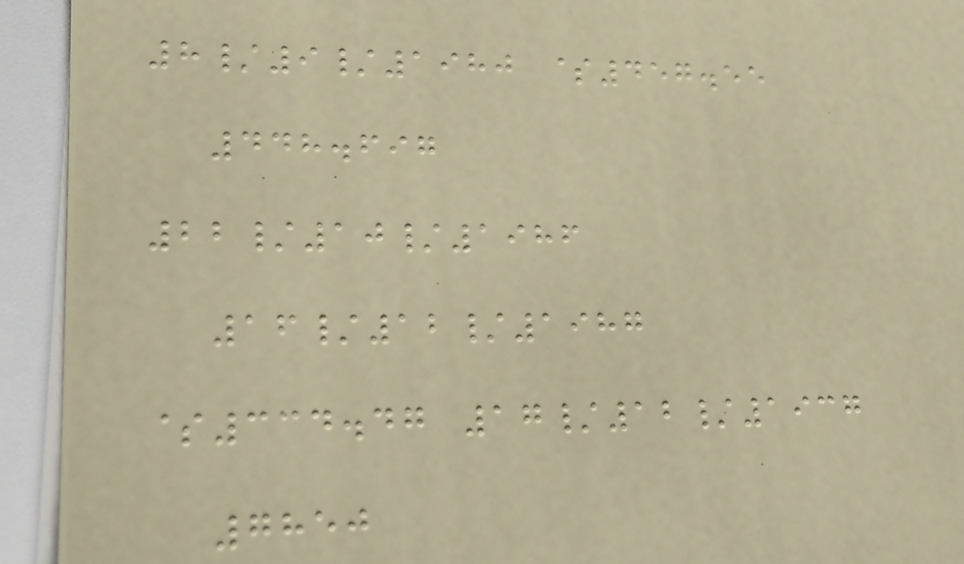8/9/1980 $457.55
448.697
22/10/1986
16/12/1987
$334.47 17/12/1937
7850
